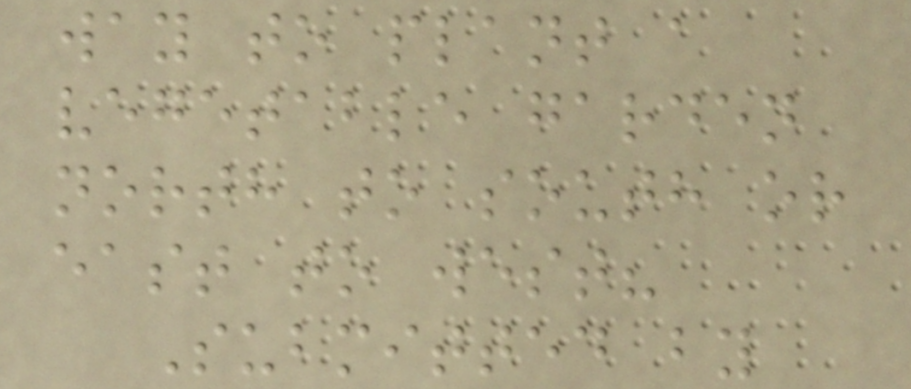way to plant a
vegetable garden
north to south or
east to west?
Submitted by
